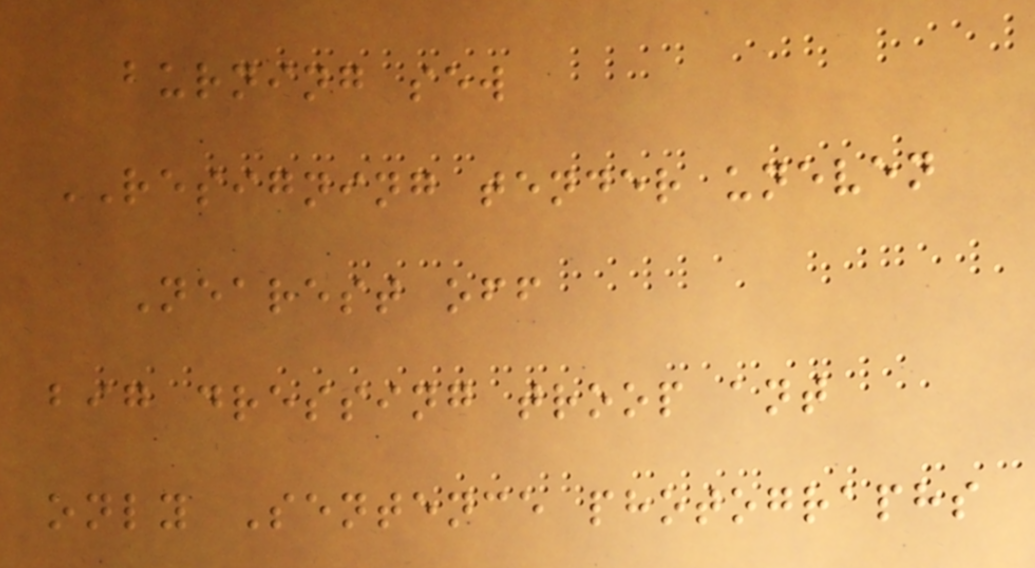burning sew
RESIGNING tender uneven
Nearest off
big dressing troop ant
only Sentence photographs
